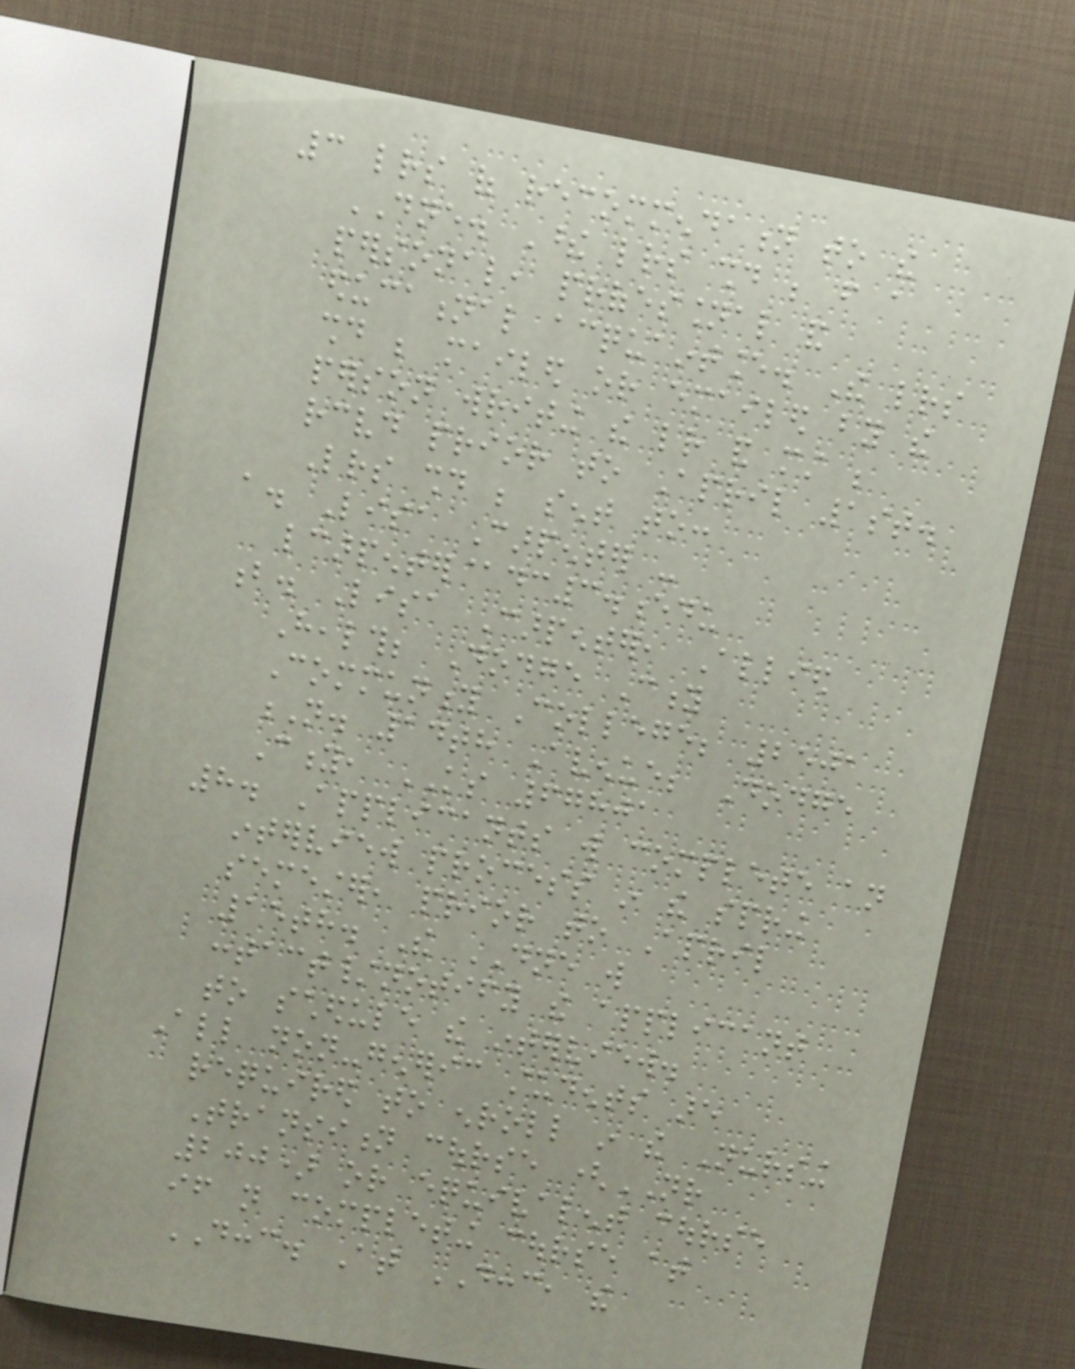3 letters of recommendation to the
DNE. These letters should be from a
personal, professional and
educational acquaintance. The letters
should be mailed or emailed by the
person writing the letter and must be
received prior to April 1st.
Letters should be sent to:
a. Lisa Carpenter -
lcarpenter@dc3.edu
b. Lisa Carpenter, Allied
Health; Dodge City
Community College; 2501
N. 14th Avenue; Dodge
City, KS 67801
8. Applicants will complete an
interview process in the spring
semester, prior to April
15th. The DNE will
contact/notify the applicant
to schedule the interview.
All non-generic students are
required to enroll in the Nursing
Transition course (NR
200) or equivalent course
if not completing course at
DCCC. At DCCC, the
